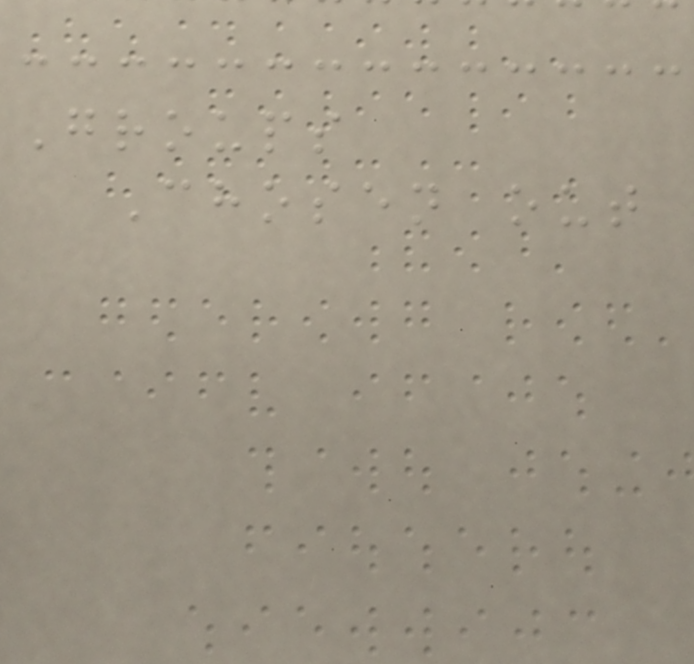Groups
Chosen out
